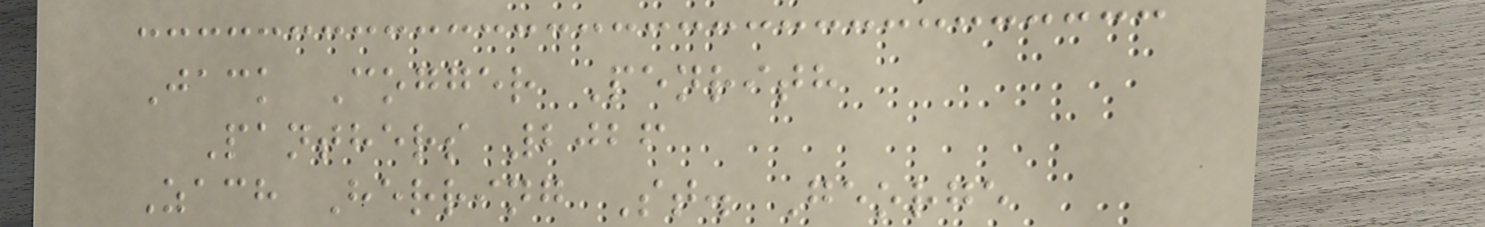Jack Cogger Penrith
Panthers 2026
Zach Herring St. George
